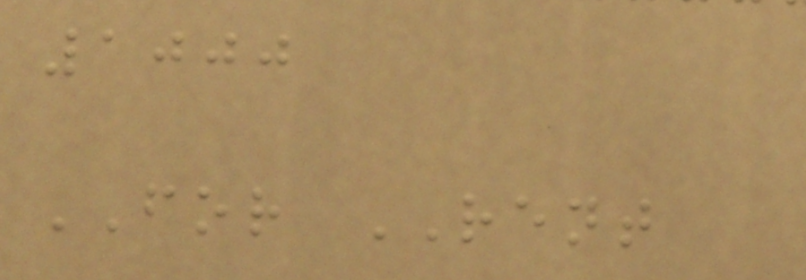1000
FOR RENT
